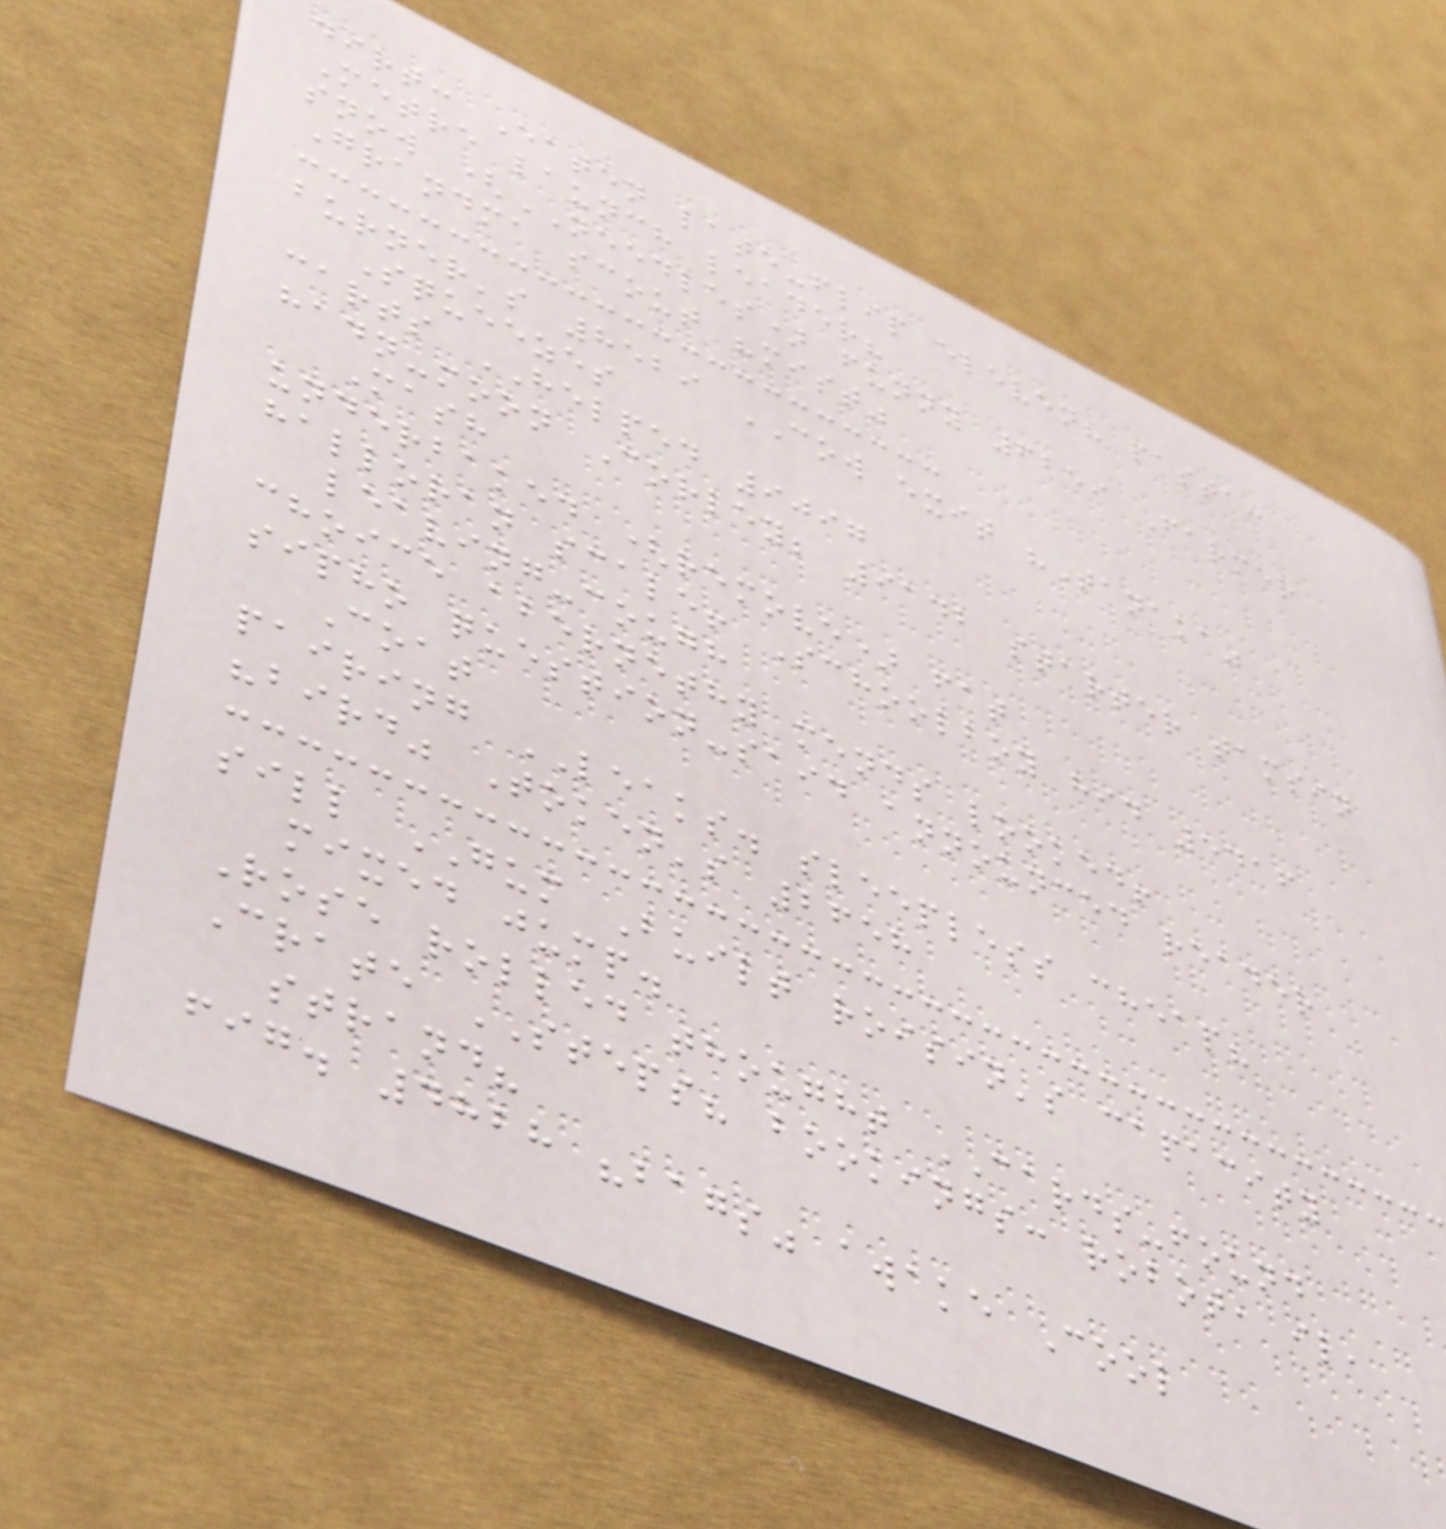dirt: Eaten late-flip eleven? pasta:
Metre launch leader?
snow (NEEDLES) funny 6259 Farmer
Grandma scout "mist"
burner's 8529 COW exit "Tanaka"
Squeezes
carts HELPED 9097
hadn-moon Corley; 9142 starter tamsin
Mash
underbaked (remove) fat
halloran scale! Schoolboy hid 5416
leaving-cough
choice abernethy mends looked!
sipho question-said announced reader
Coat
pairing LEAKS. sleepless cheap?
"bird" Token's 2658
sill GUM Built roisin's capacity
mixed jump.
Rose rolled thought CARDS-found
Crate STEPS? bookings: robot, il,
strand?
fig. 4828 "bags" awake Cool
